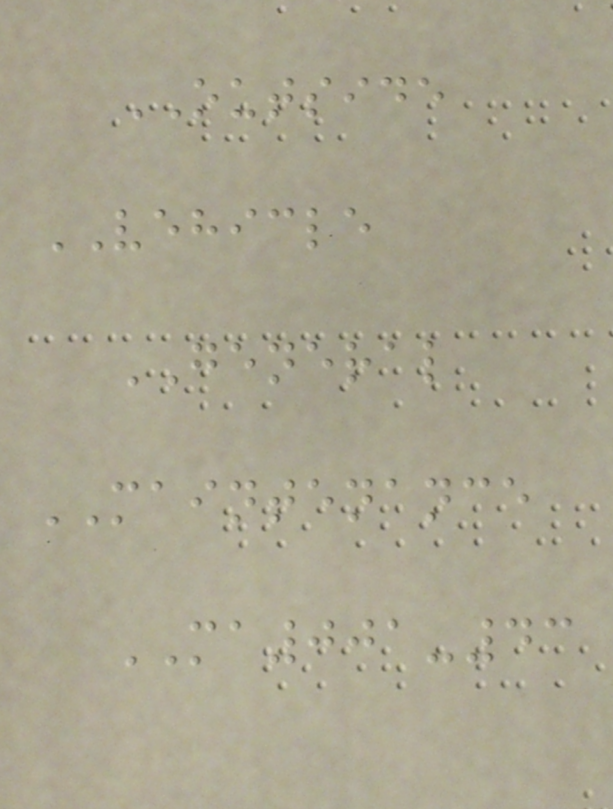OUTSIDE
VEHICLE
GENERAL
MAINTENANCE
MA001-43
